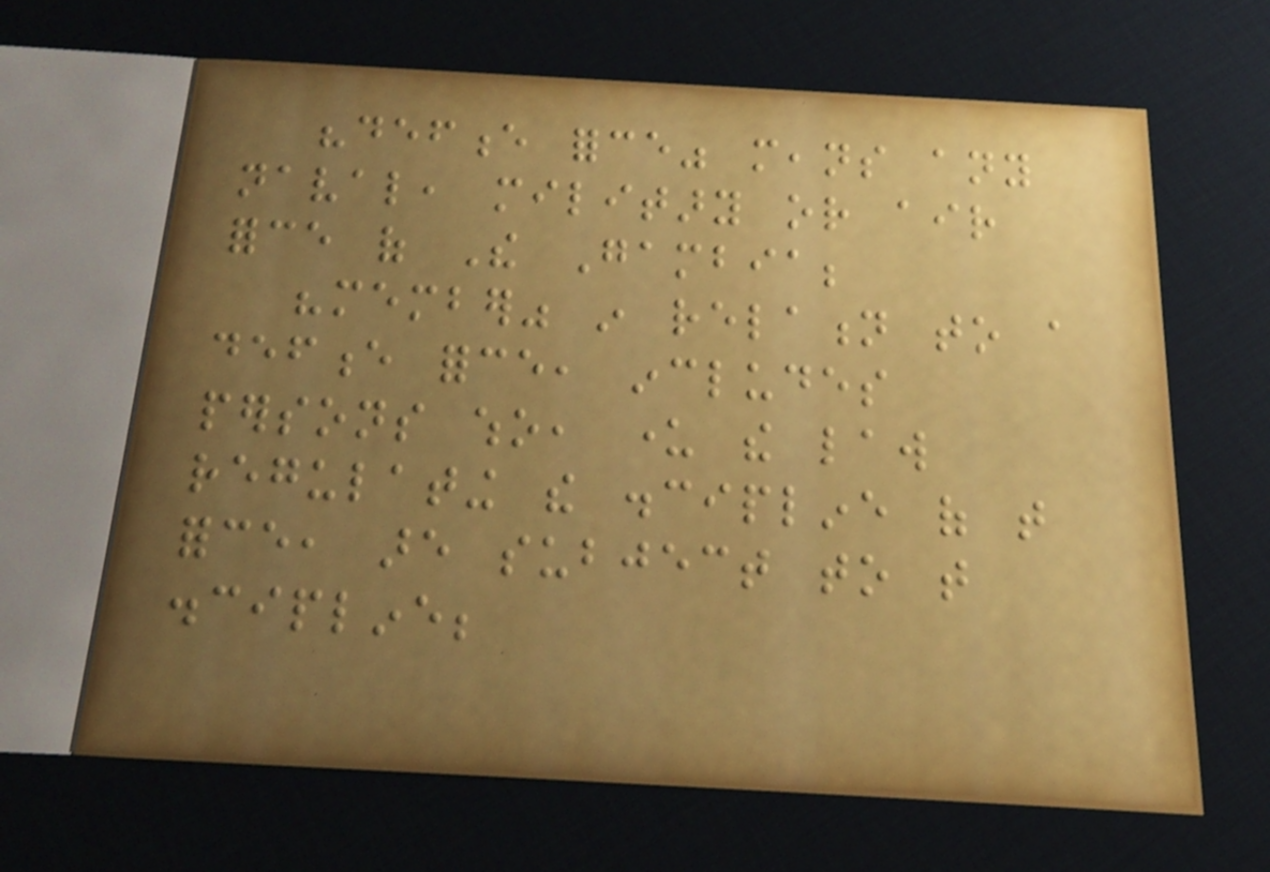"defence force" means any
naval, military or air
force of The Gambia;
"member" in relation to a
defence force, includes
persons who, under the law
regulating the discipline of that
force, are subject to that
discipline;
